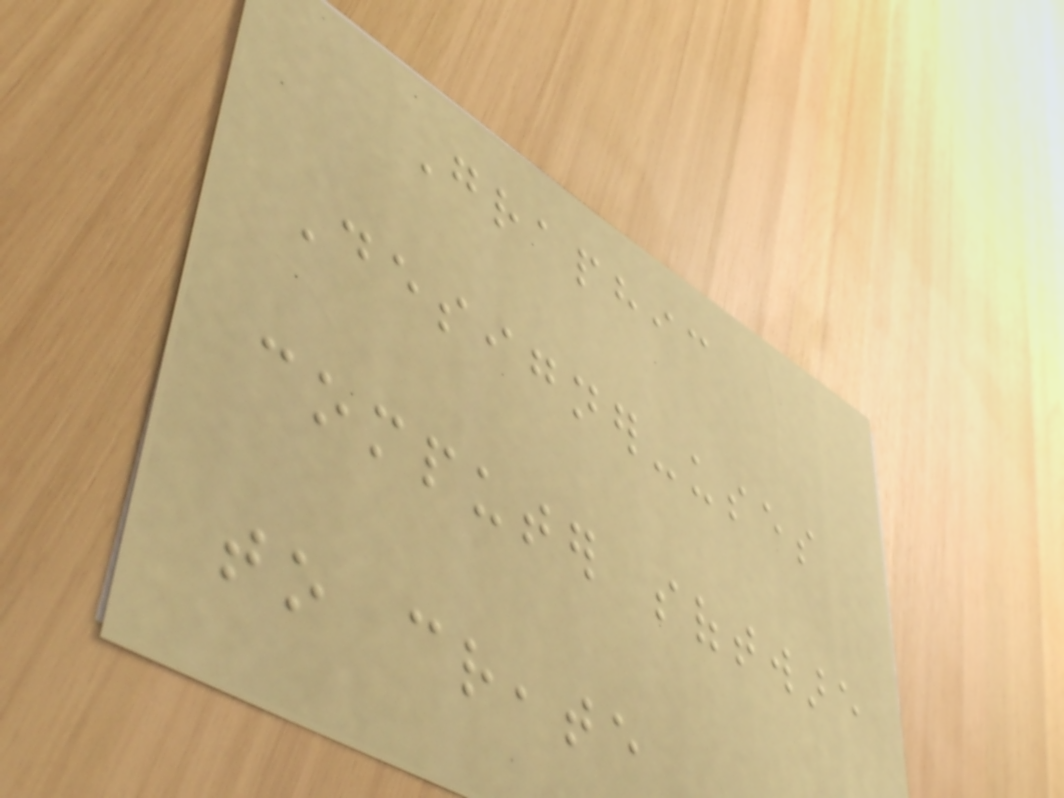Graphic
Designer-uses
computer software
to create
